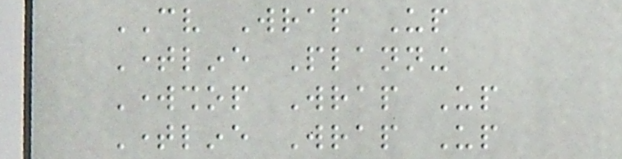CV Wrap Up
Timeline Planning
Workshop Wrap Up
Timeline Wrap Up
